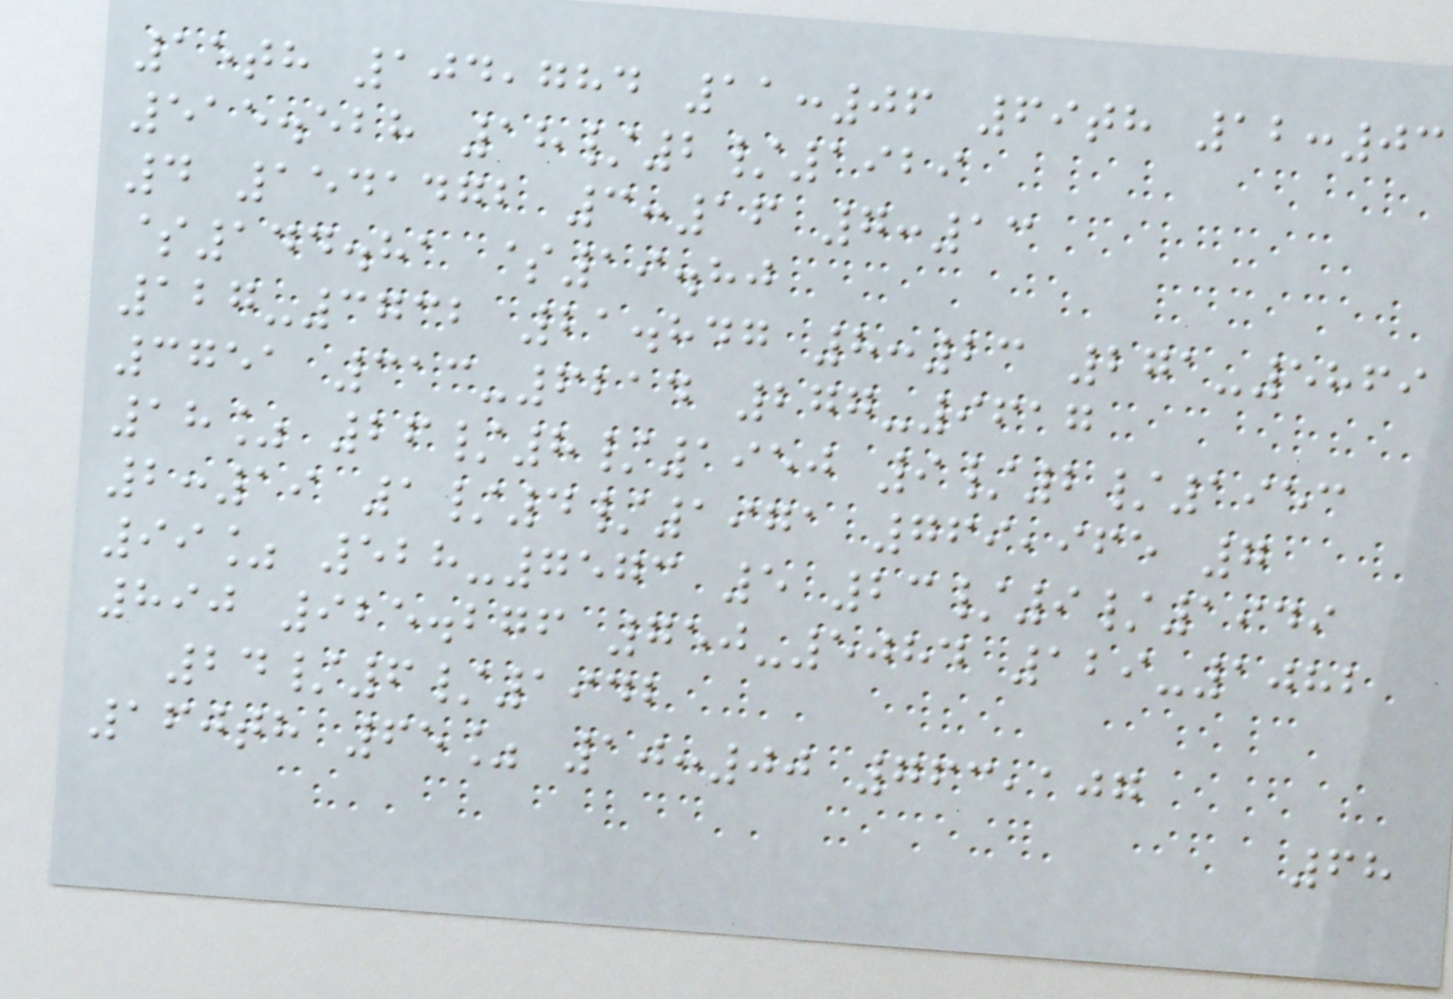15th 104,784 11:06 69th 12:03
515.528 18/2/1929
4 1541472 3:16 7:13
$144.81 $19.80
127-3732 21.847 8:23 271-5869
3751 313-6214 277-9617
18% 26/8/1950 9/2/1953
2:19 1/4/1971 769,965 7
99% 528-7573 5 23/9/1949
890 925.276 750-5084 129-1082
24/6/1942
160th 65% 10:00 763,107
68
